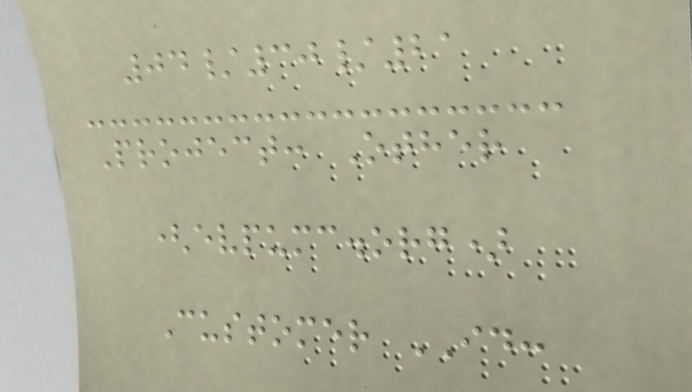04/30/21
Project: Other
(evpumc.org)
Customer ID:
